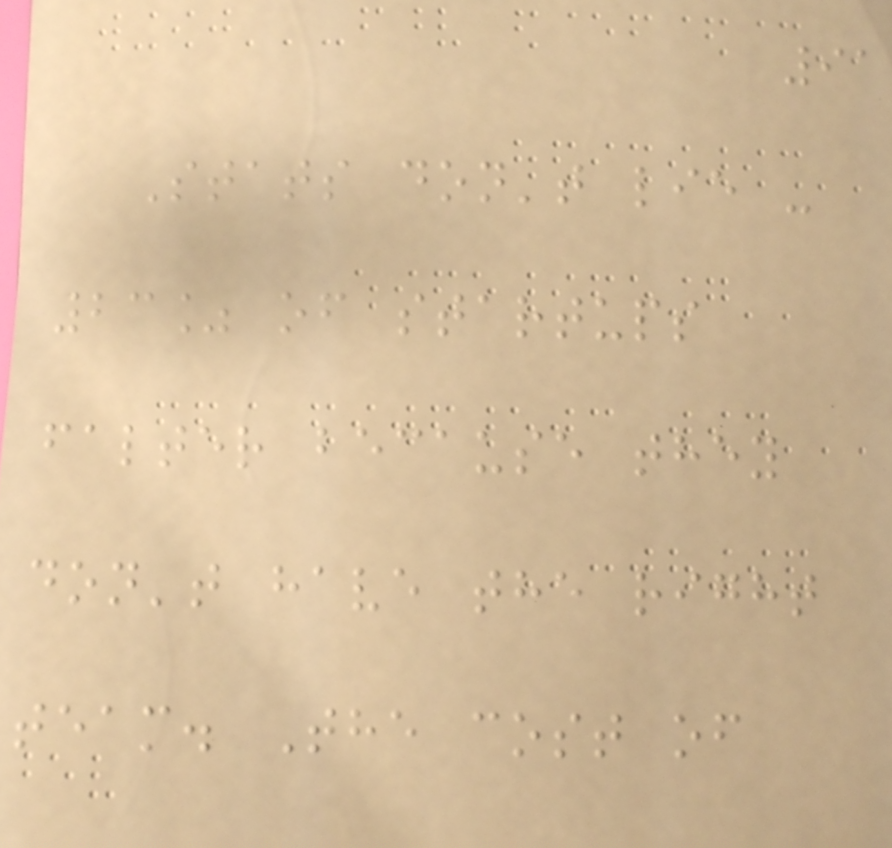91
Stats don't lie -
23% of startups
falter because they
don't have the right
team. The cost of
